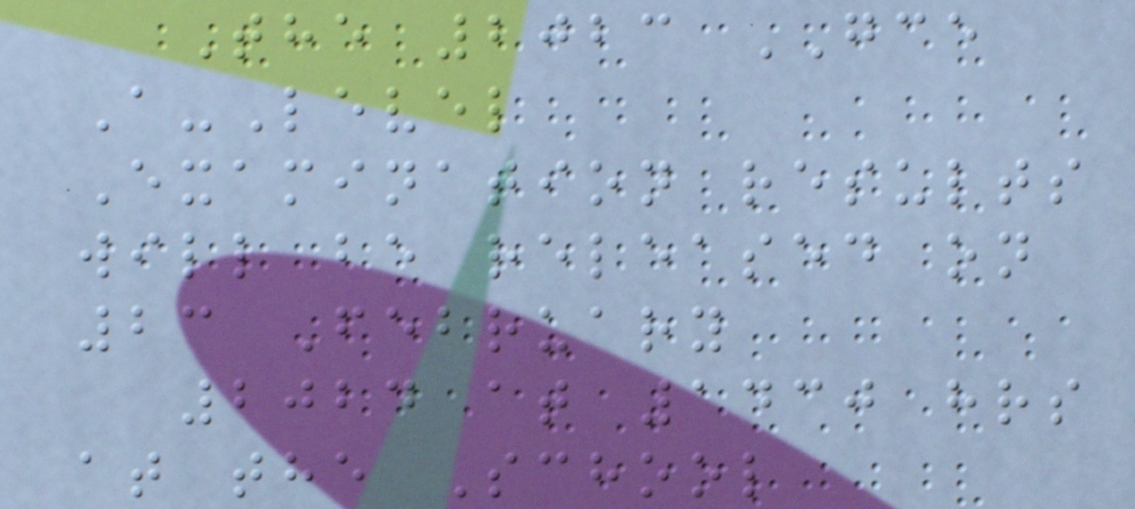The 2023 GCE
A-Level
Examination results
will be released on
23 February
2024 at 1430 hrs
at the School
